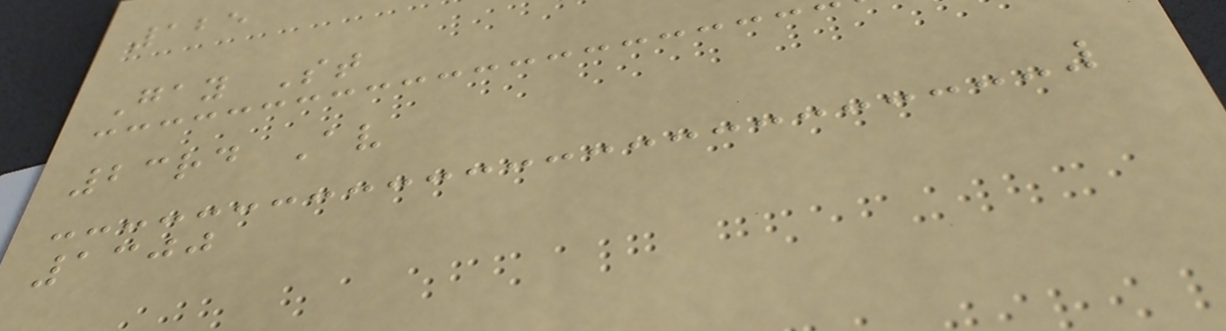125
Gay St
23rd Av
1300
